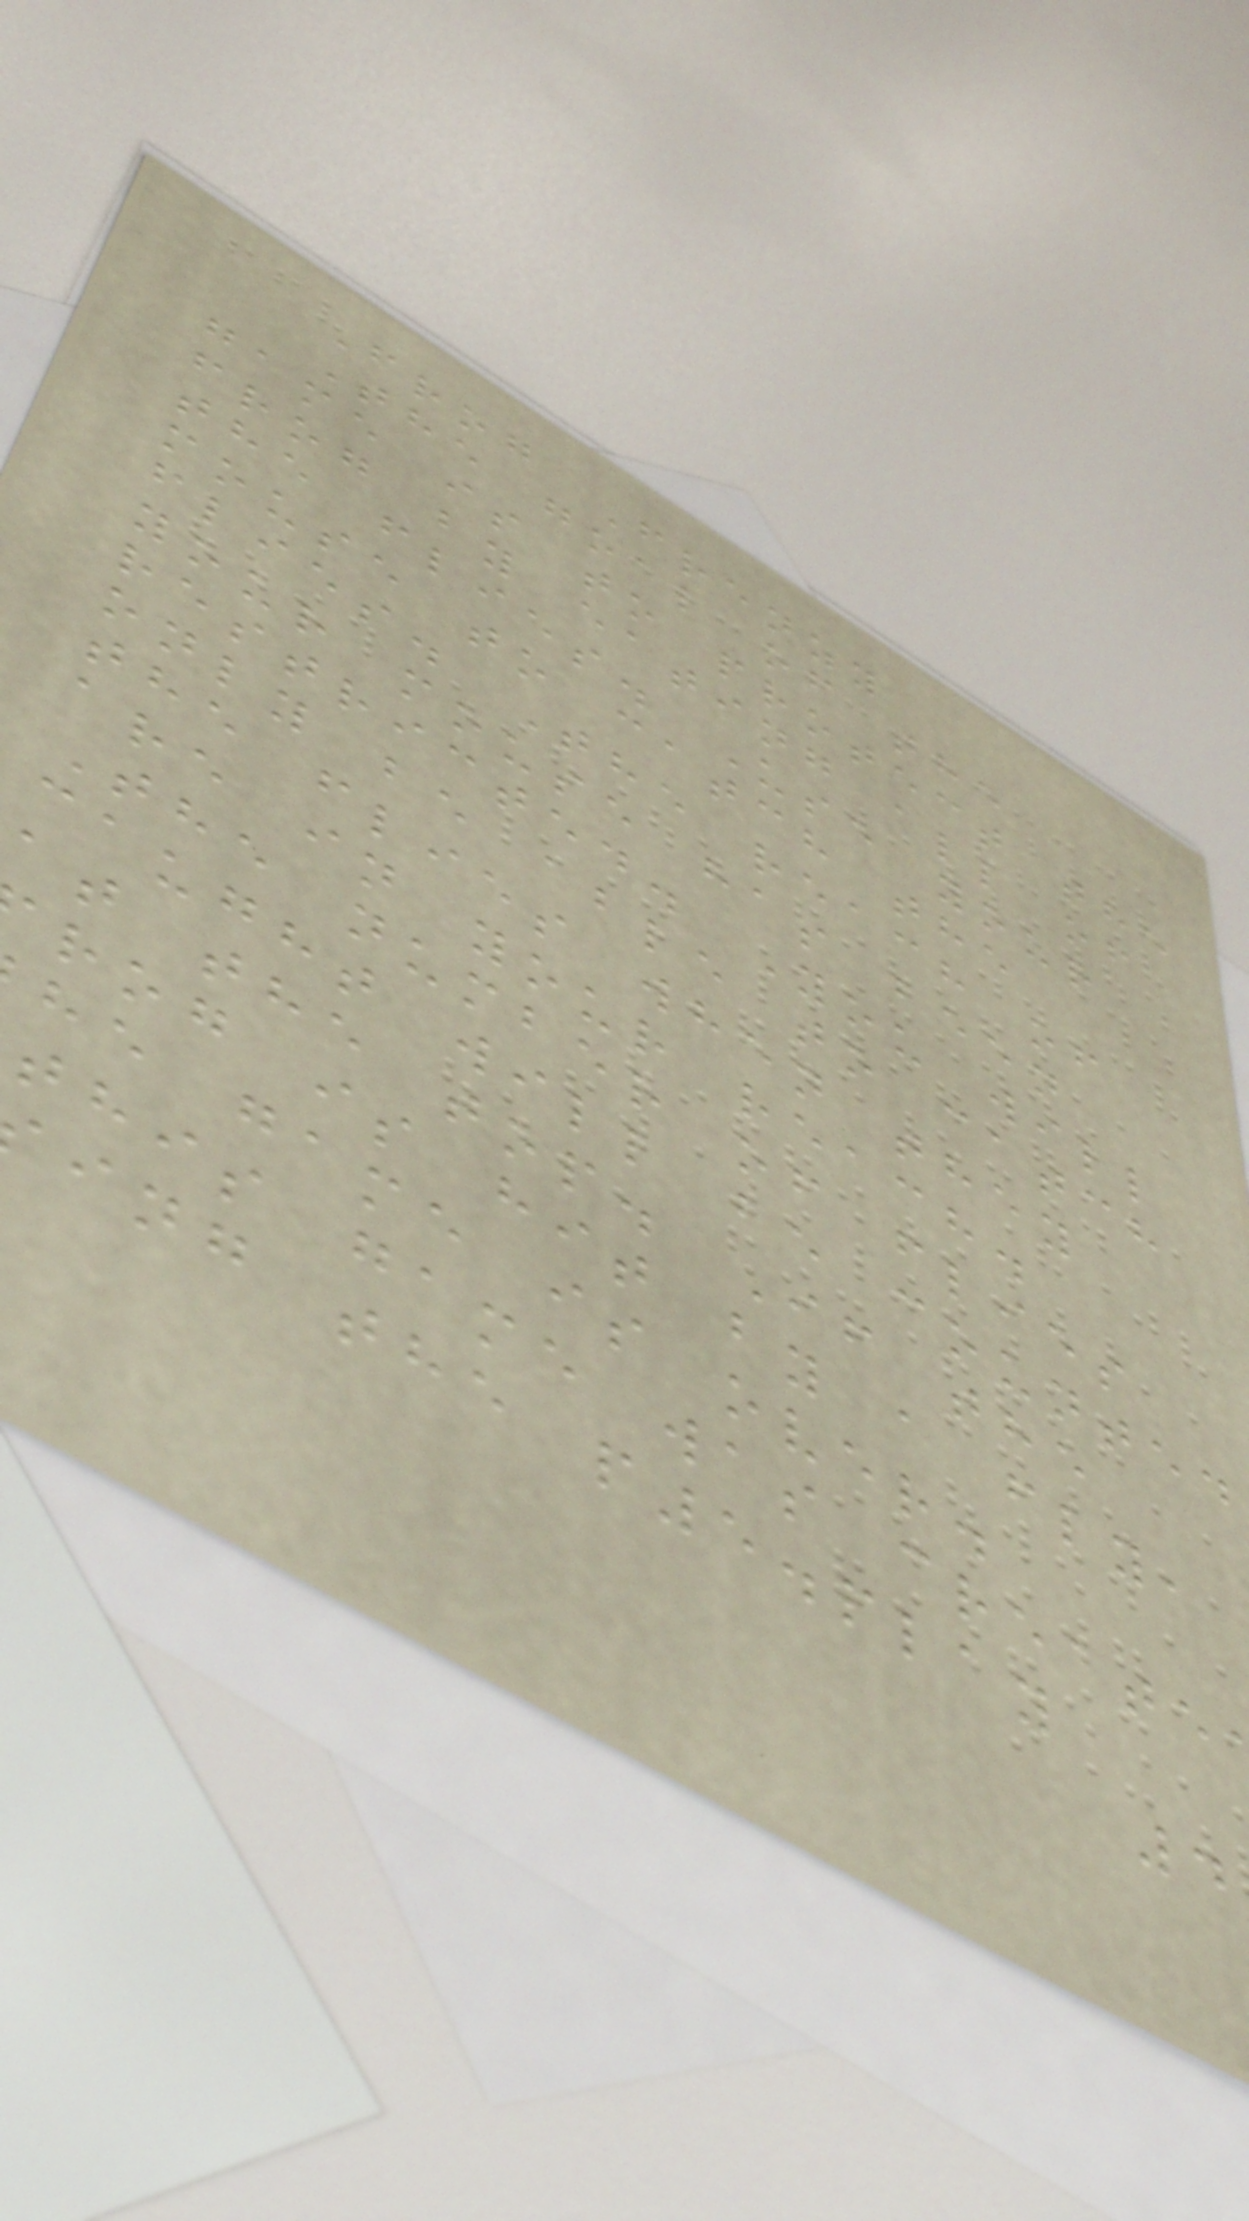Frog Frenzy
The goal of the
game is to protect the
frog by eating all of
the flies. Use your
mouse to catch the
flies. The reach of
your mouse has been
restricted. You will
only be able to catch
the flies when they
are in your reach.
The number of flies
caught will be counted
at the top. If the
rog is hit by a fly,
he game is over.
this game was create
ing the p5.play
